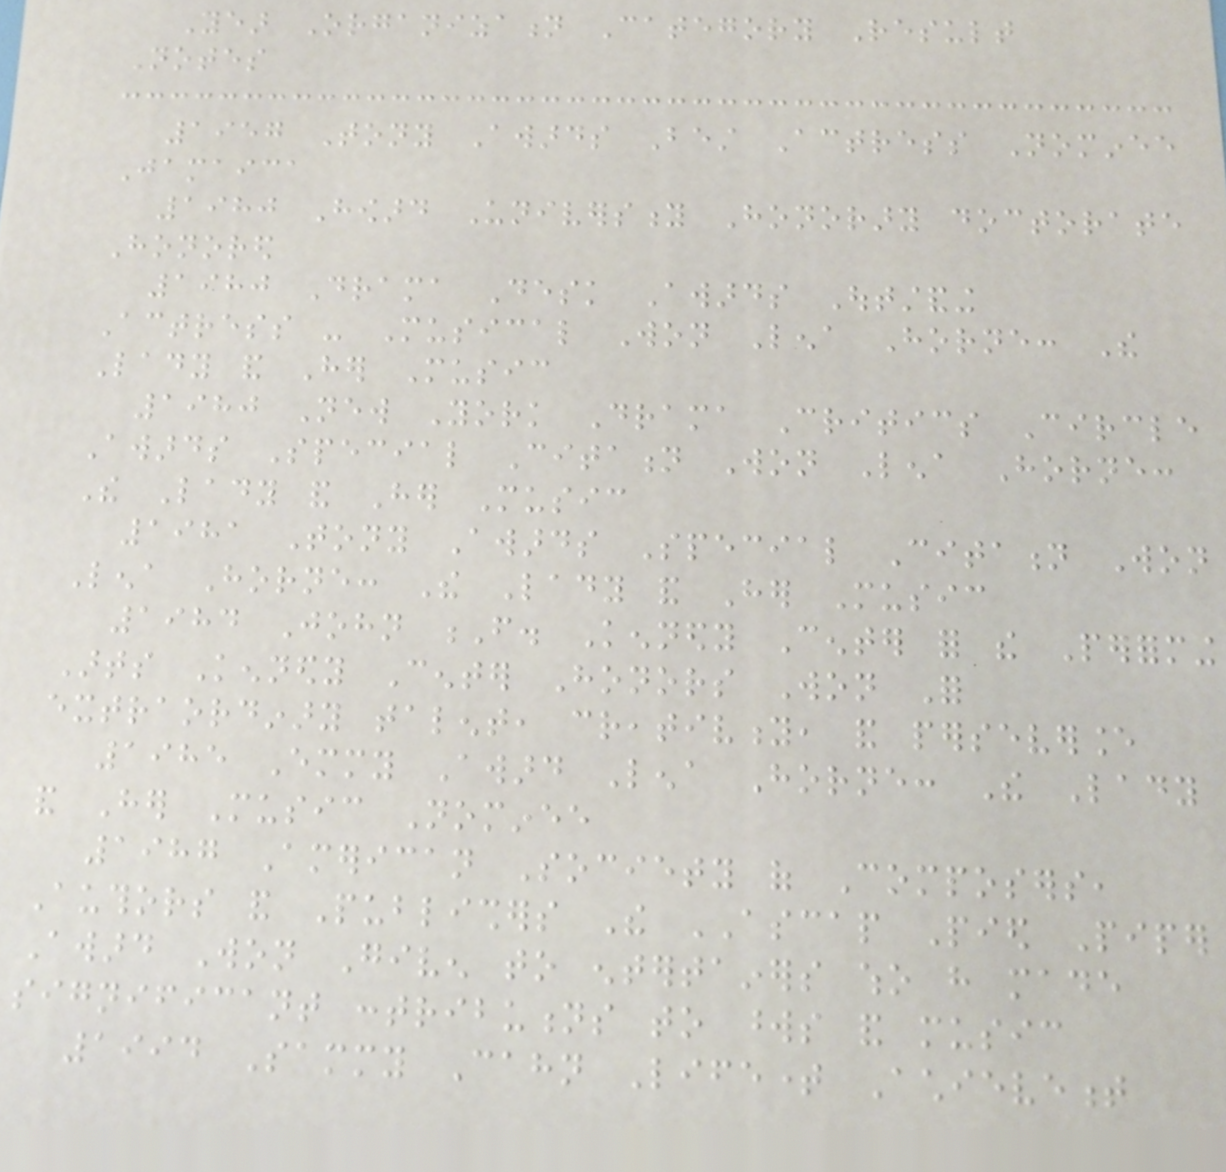Year Organization Category Result
Notes
1957 Tony Awards Best Actress Nominee
Jamaica
1980 Howard University Honorary doctorate
Honored
1980 Drama Desk Awards Outstanding
Actress - Musical Won Lena Horne: The
Lady and Her Music
1980 New York Drama Critics Circle
Awards Special Citation Won Lena Horne:
The Lady and Her Music
1981 Tony Awards Special Citation Won
Lena Horne: The Lady and Her Music
1984 John F. Kennedy Center for the Performing
Arts Kennedy Center Honors Won For
extraordinary talent, creativity, and perseverance
1985 Emmy Award Lena Horne: The Lady
and Her Music Nominee
1987 American Society of Composers,
Authors and Publishers The ASCAP Pied Piper
Award Won Given to entertainers who have made
significant contributions to words and music
1994 Sammy Cahn Lifetime Achievement
